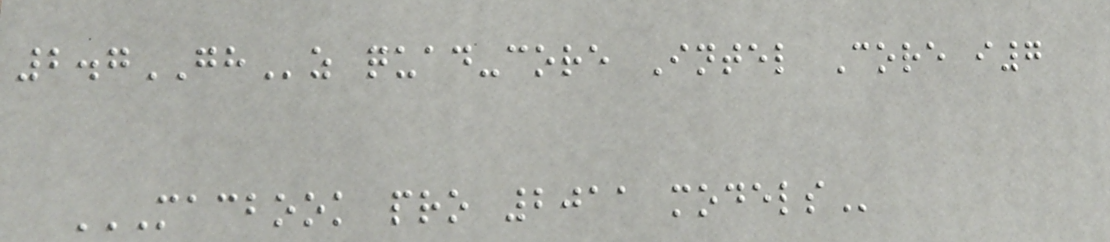2.7GHz quad-core Intel Core i7
MACBOOK PRO 2011 MODELS
